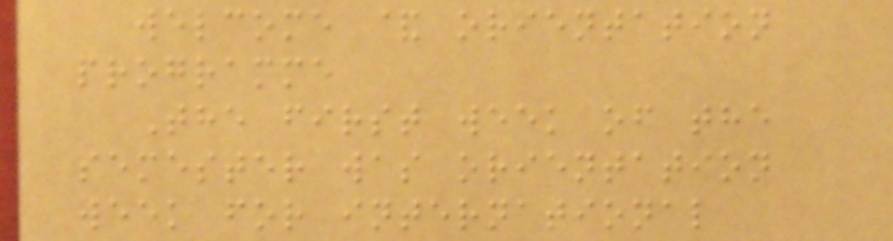welcome & orientation
programme
The first week of the
semester was orientation
week for international
